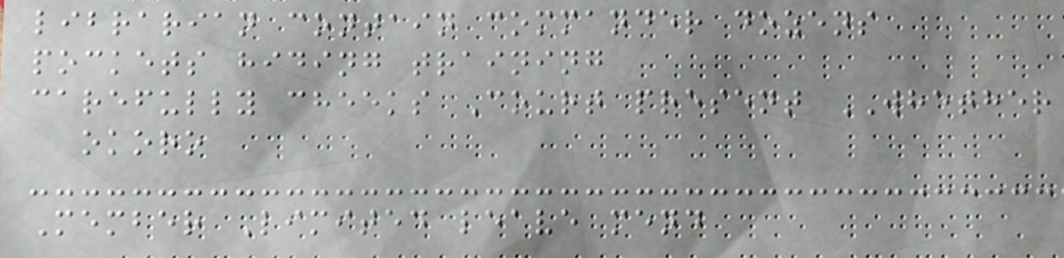librarian contain commander dozens
pockets hiding training
carefully cheeks Court present WHETHER
okoro
Member Limited leave mend
